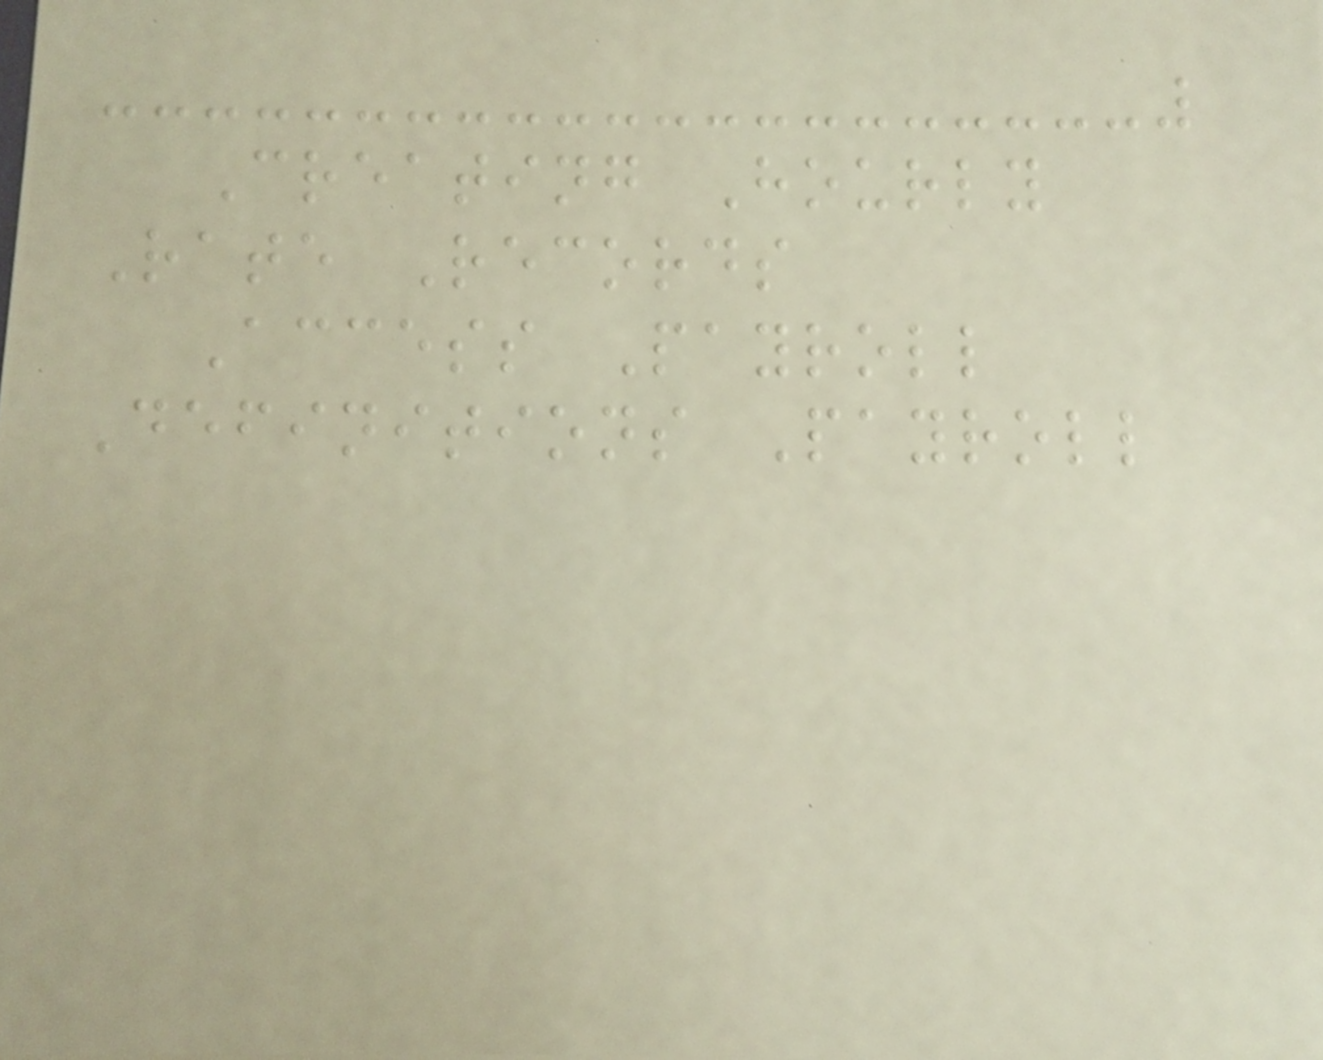Creating Hourly
Rate Records
Access Payroll
Definitions Payroll
